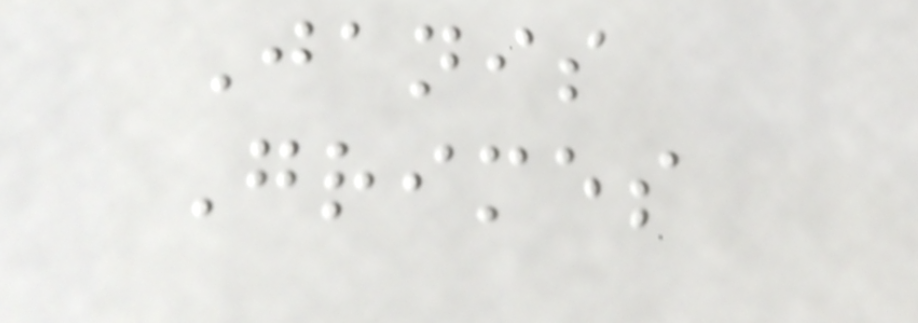Janis
Grimes
